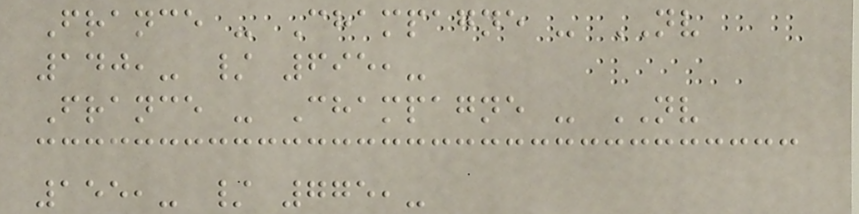France - Champagne - NV
140,- / 695,-
France - Champagne - NV
155,- / 775,-
